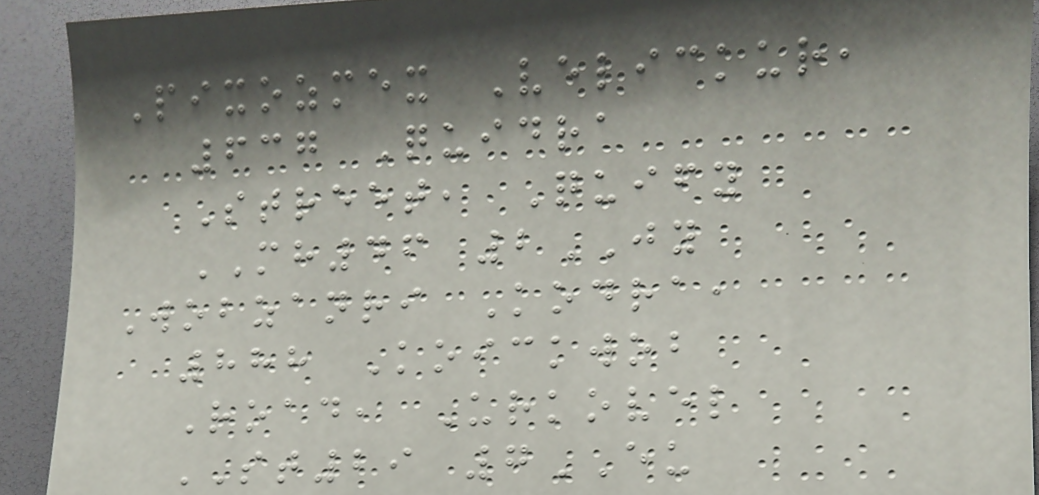Pixozmex Velickur,
637 Quidra
Street, Quify
MH46 2JY
Wobzanri Kodra,
888 Koickwob
Road, Urkovel
ST29 7EU
